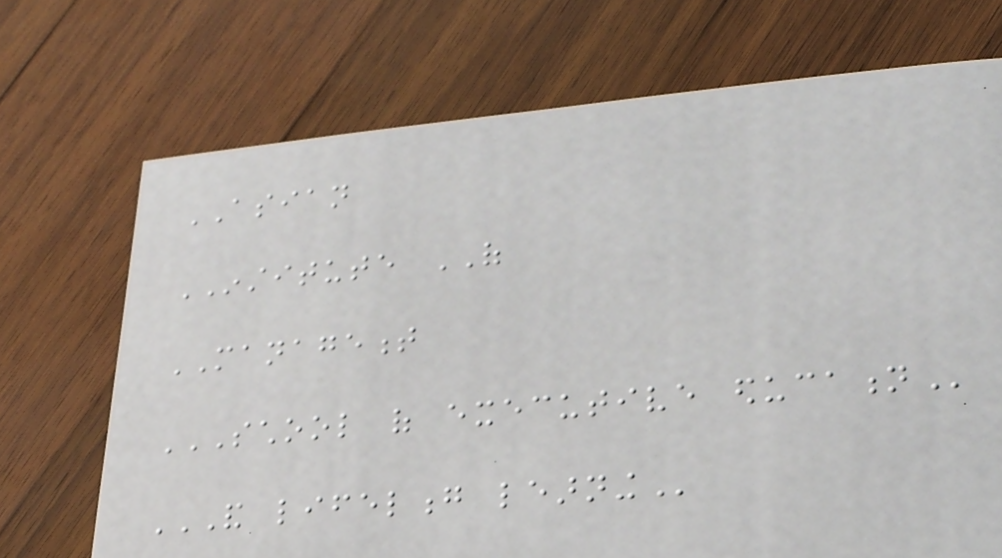ASIAN
INSTITUTE OF
MANAGEMENT
SCHOOL OF EXECUTIVE EDUCATION
AND LIFELONG LEARNING
